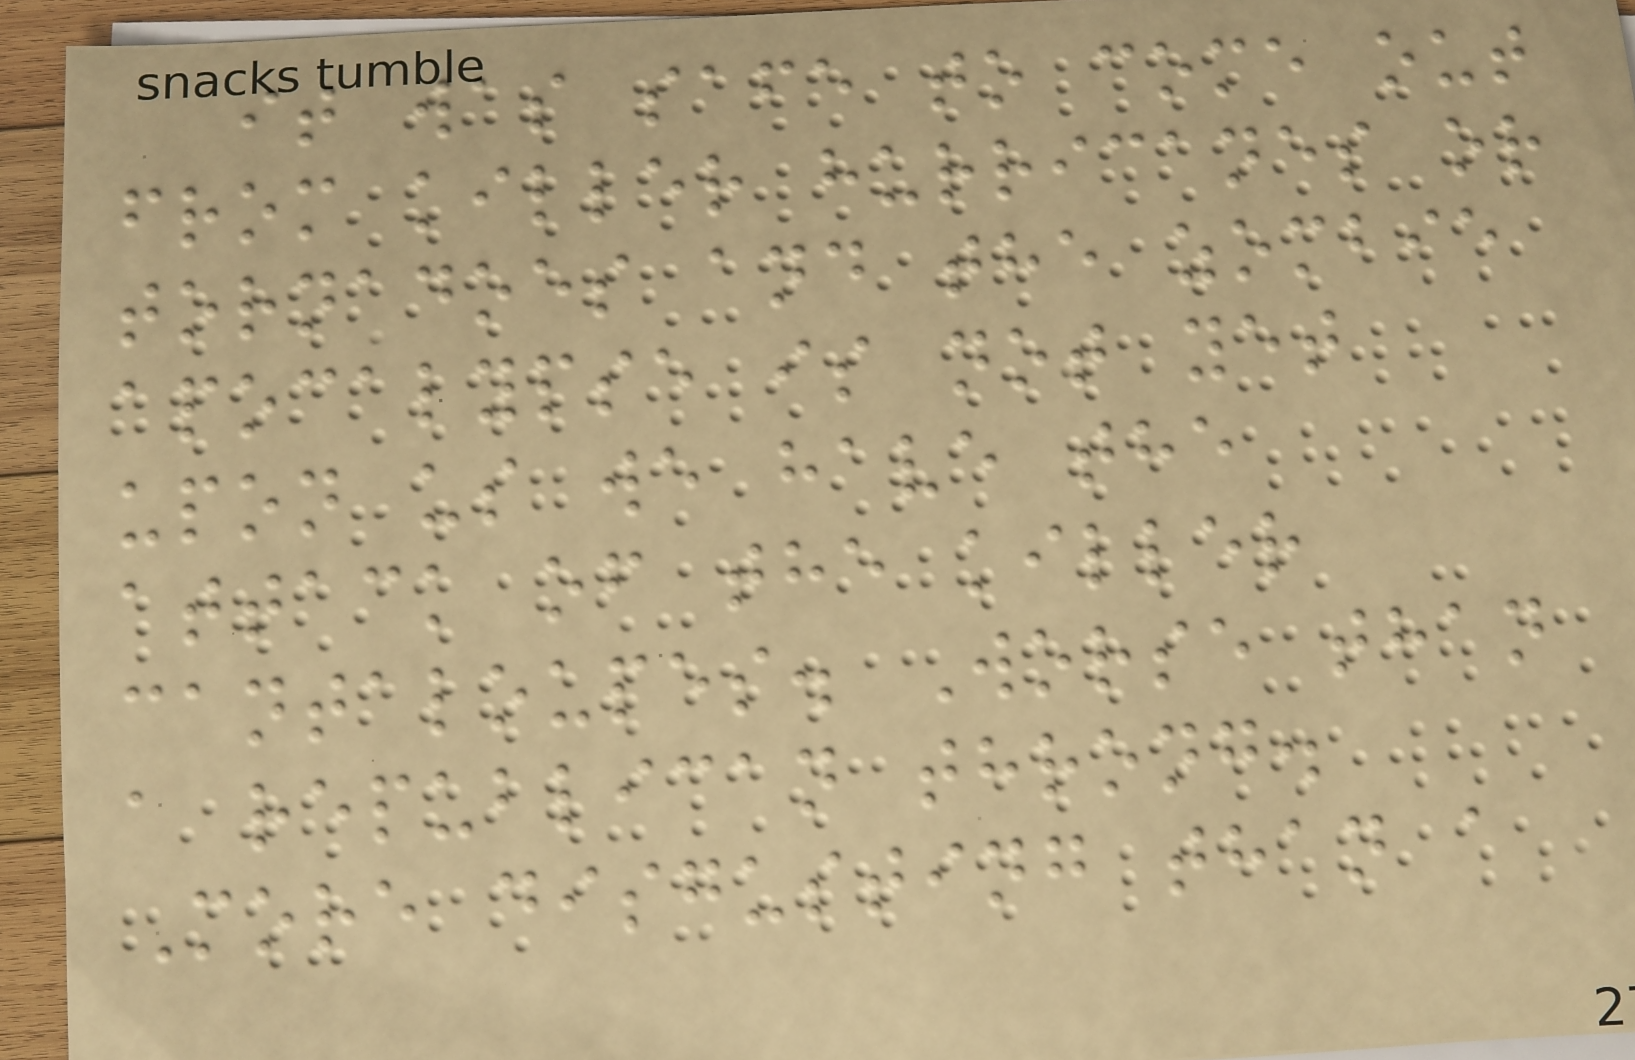it was safe to come out
from killer hurricanes or
tornadoes and the zombie
apocalypse is not yet
upon us we have the
attack of the killer
cantaloupes. Worse than
a republican throng.
More disgusting than a
